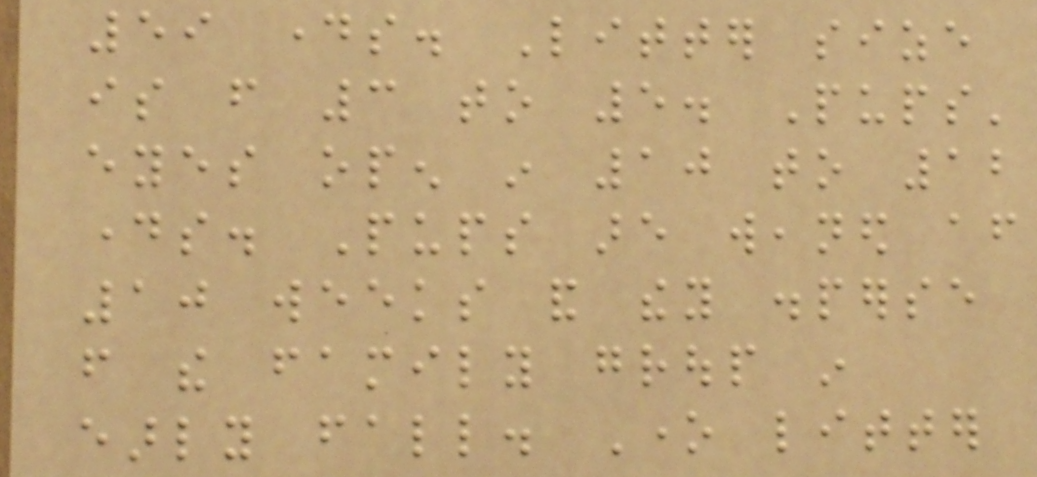59 days. Litter size
is from 3 to 5. Pups'
eyes open in 10 to 12
days. Pups are weaned after
10 weeks and they disperse
from the family group in
early fall. One litter
